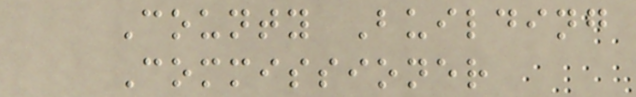County Building
Commissioner
